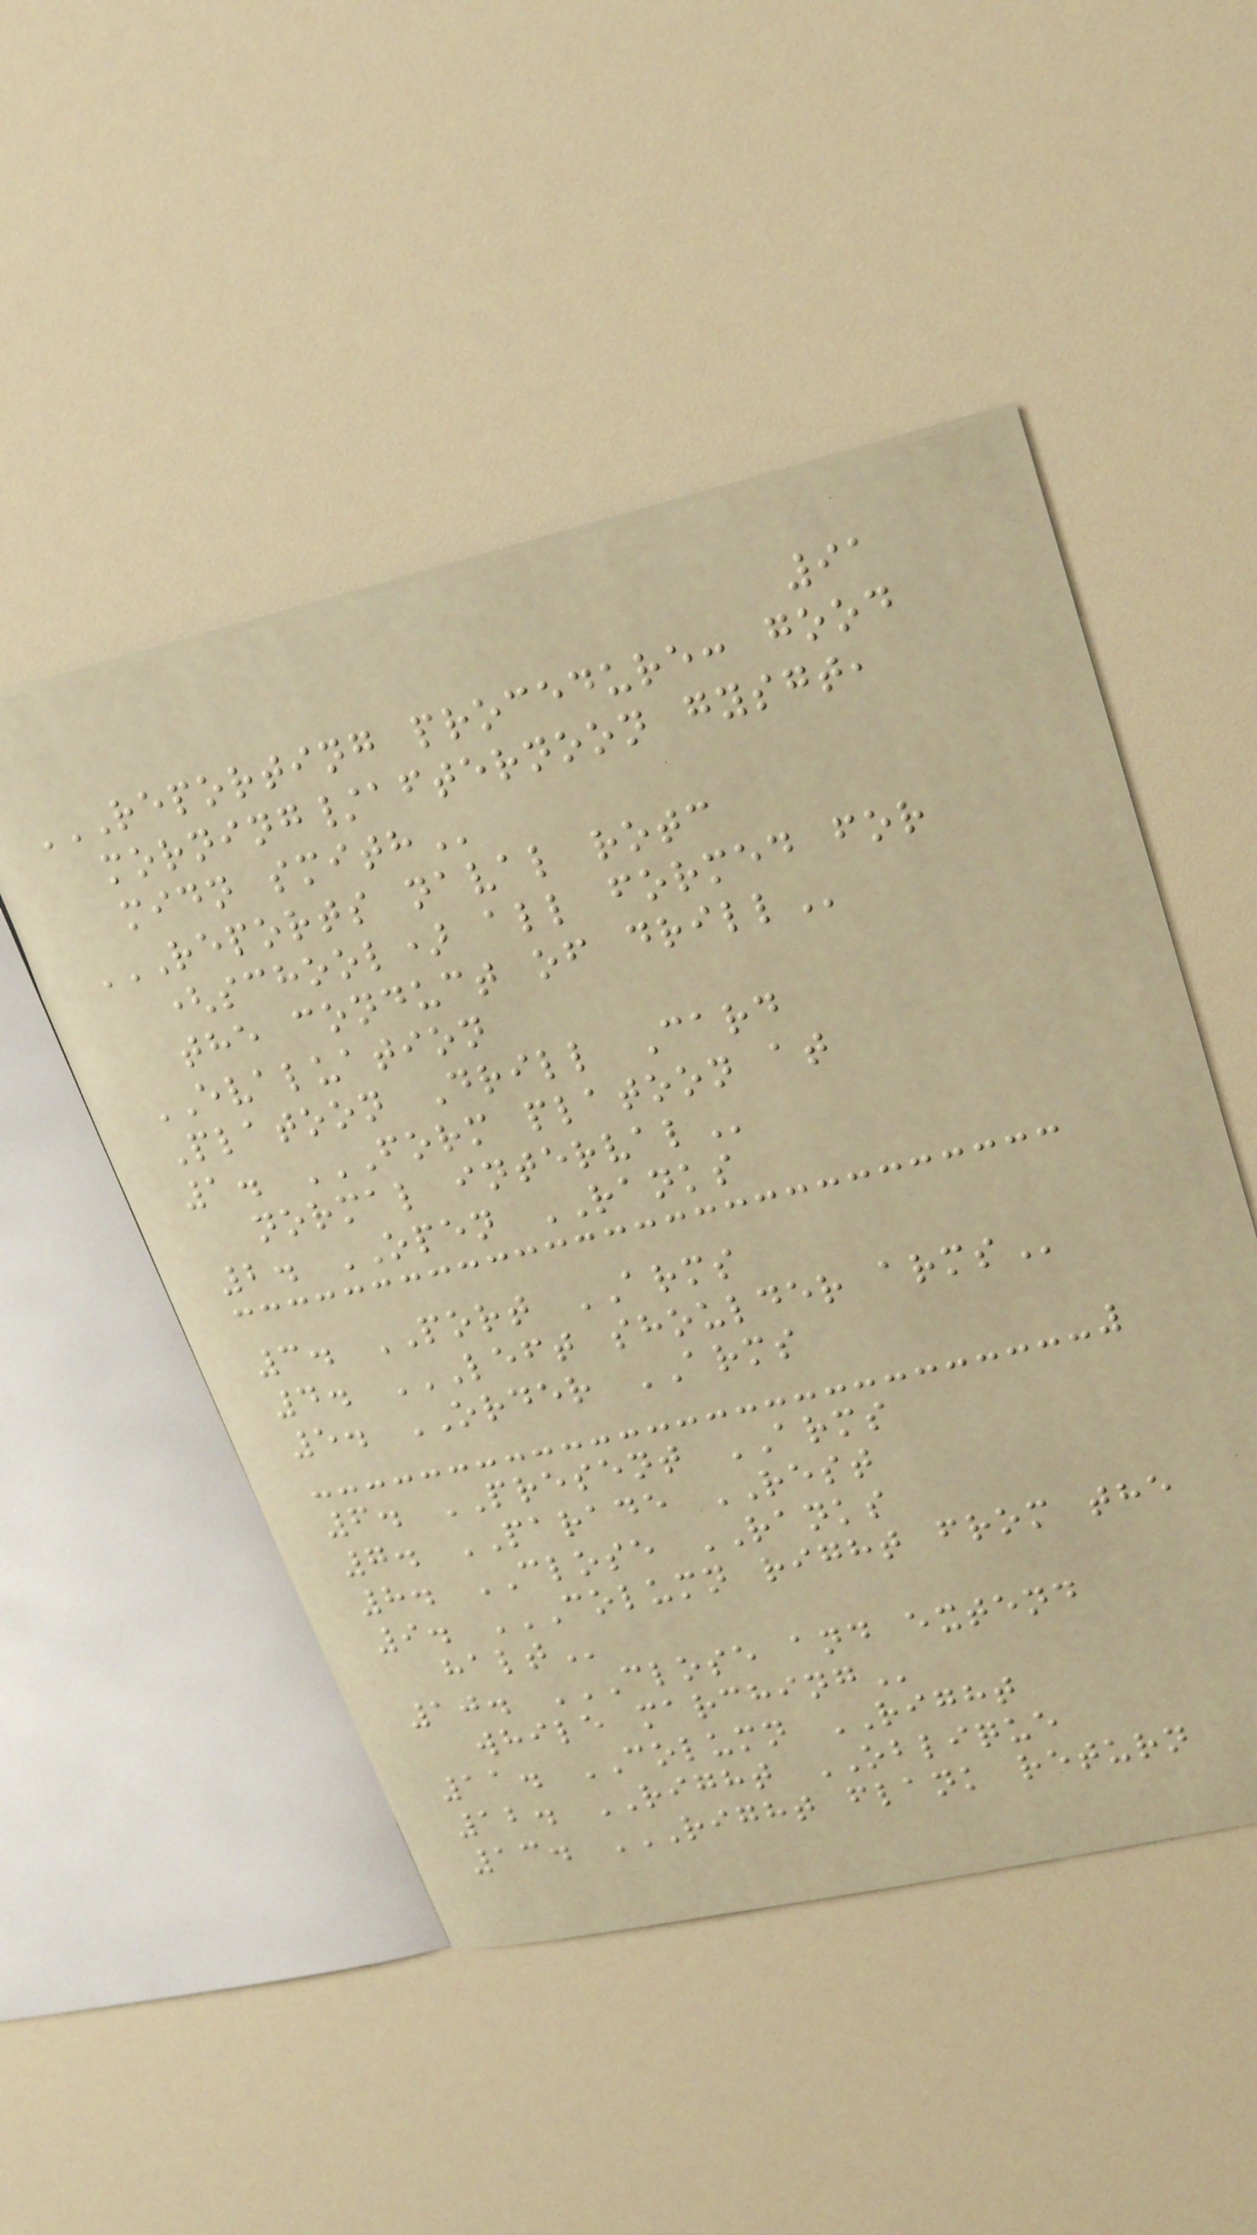91
REPORTING PROCEDURE: GOOD
MORNING/AFTERNOON GYSGT,
MIDN SMITH
REPORTS NAVAL ROTC
(SCHOOL) ALL FORMED FOR
THE CONDUCT OF DRILL
EVALUATION
Platoon Drill Card
1. FORM PLATOON AT
NORMAL INTERVAL
2. OPEN RANKS
3. PORT ARMS
4. LEFT SHOULDER ARMS
5. ORDER ARMS
6. PRESENT ARMS
7. PARADE REST
8. CLOSE RANKS
9. COLUMN RIGHT FROM THE
HALT
10. CLOSE AND EXTEND
WHILE MARCHING
11. COLUMN RIGHT
12. RIGHT OBLIQUE
13. RIGHT FLANK RETURN
